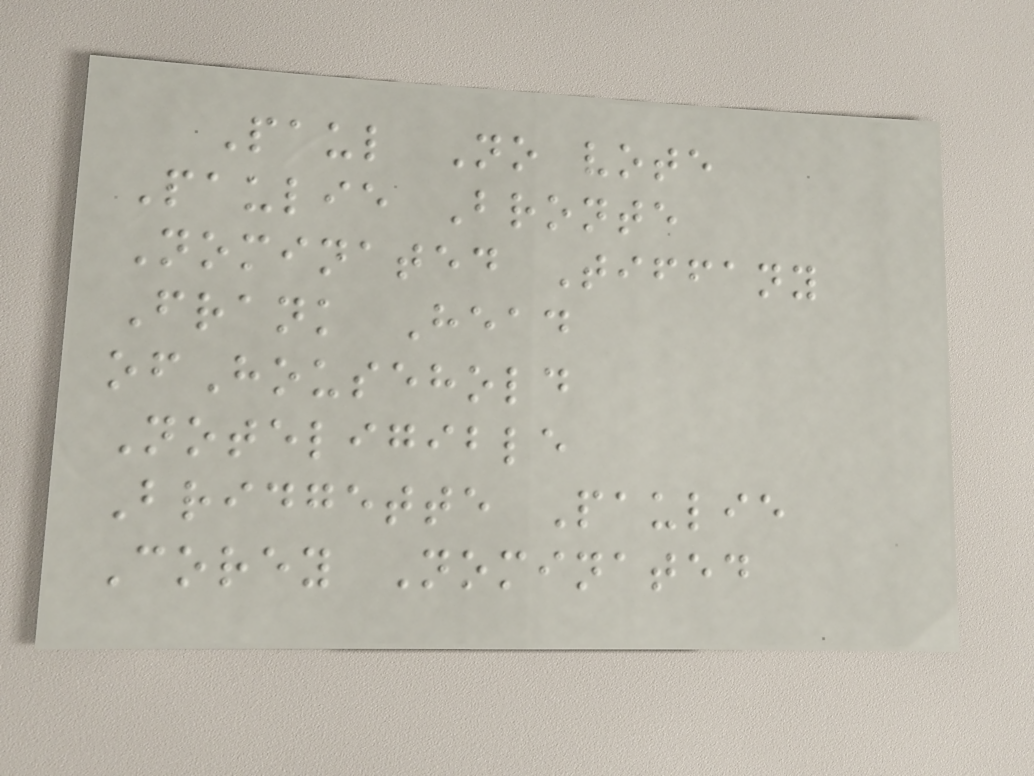Paul No vote
Paulie Bronte
Nominated Tiffany
Frank Head
ofHousehold
Noteligible
Bridgette Paulie
Corey Nominated
